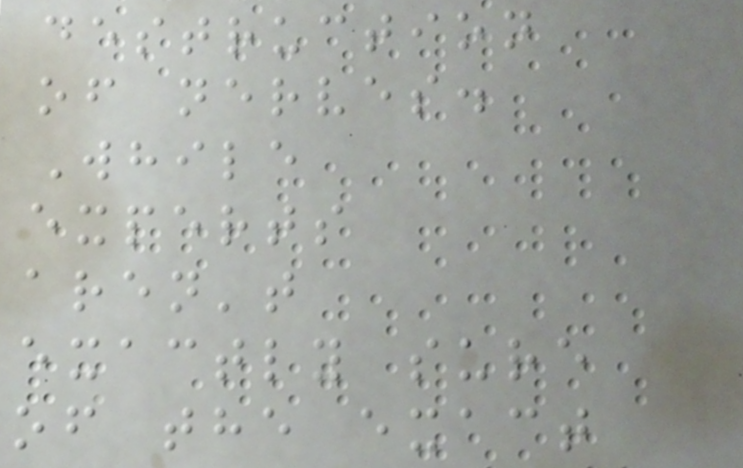destruction
of nerves.
While
experts
aren't
exactly sure
of the exact
